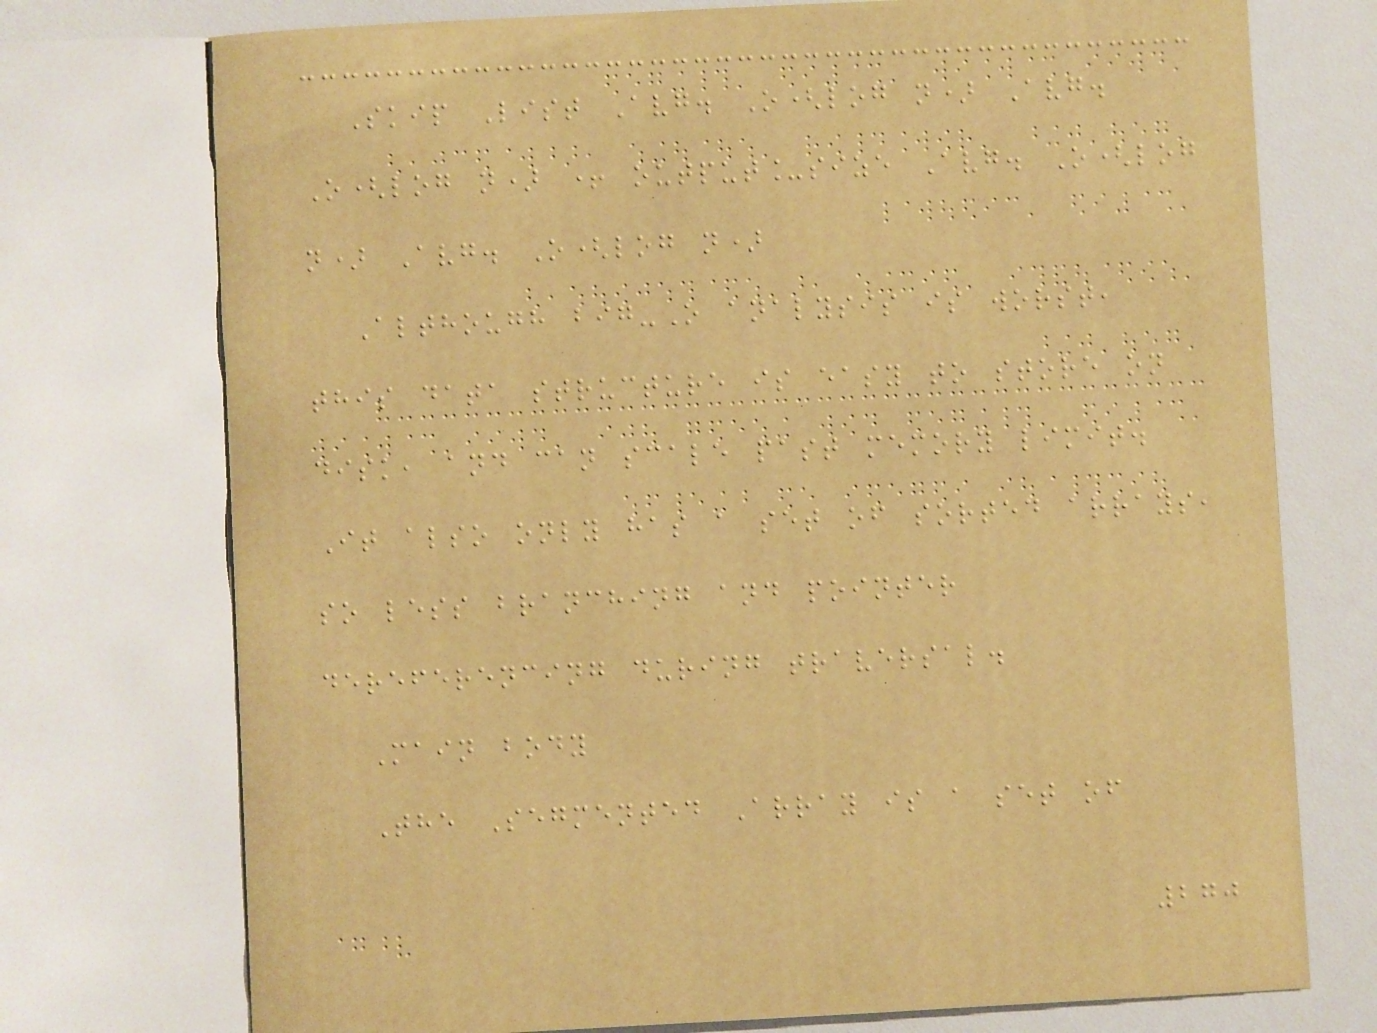Skip List Avg. O(log n) Avg.
O(log n) + output_size Avg. O(log
n) Avg. O(log n)
Although big-O analysis is worst,
this data structure is easy to store on
disk, and can scale past memory limit.
It also only has a set of sorted arrays,
so less branching and pointer
dereferencing during traversal.
Main body
The Segmented Array is a set of
270
